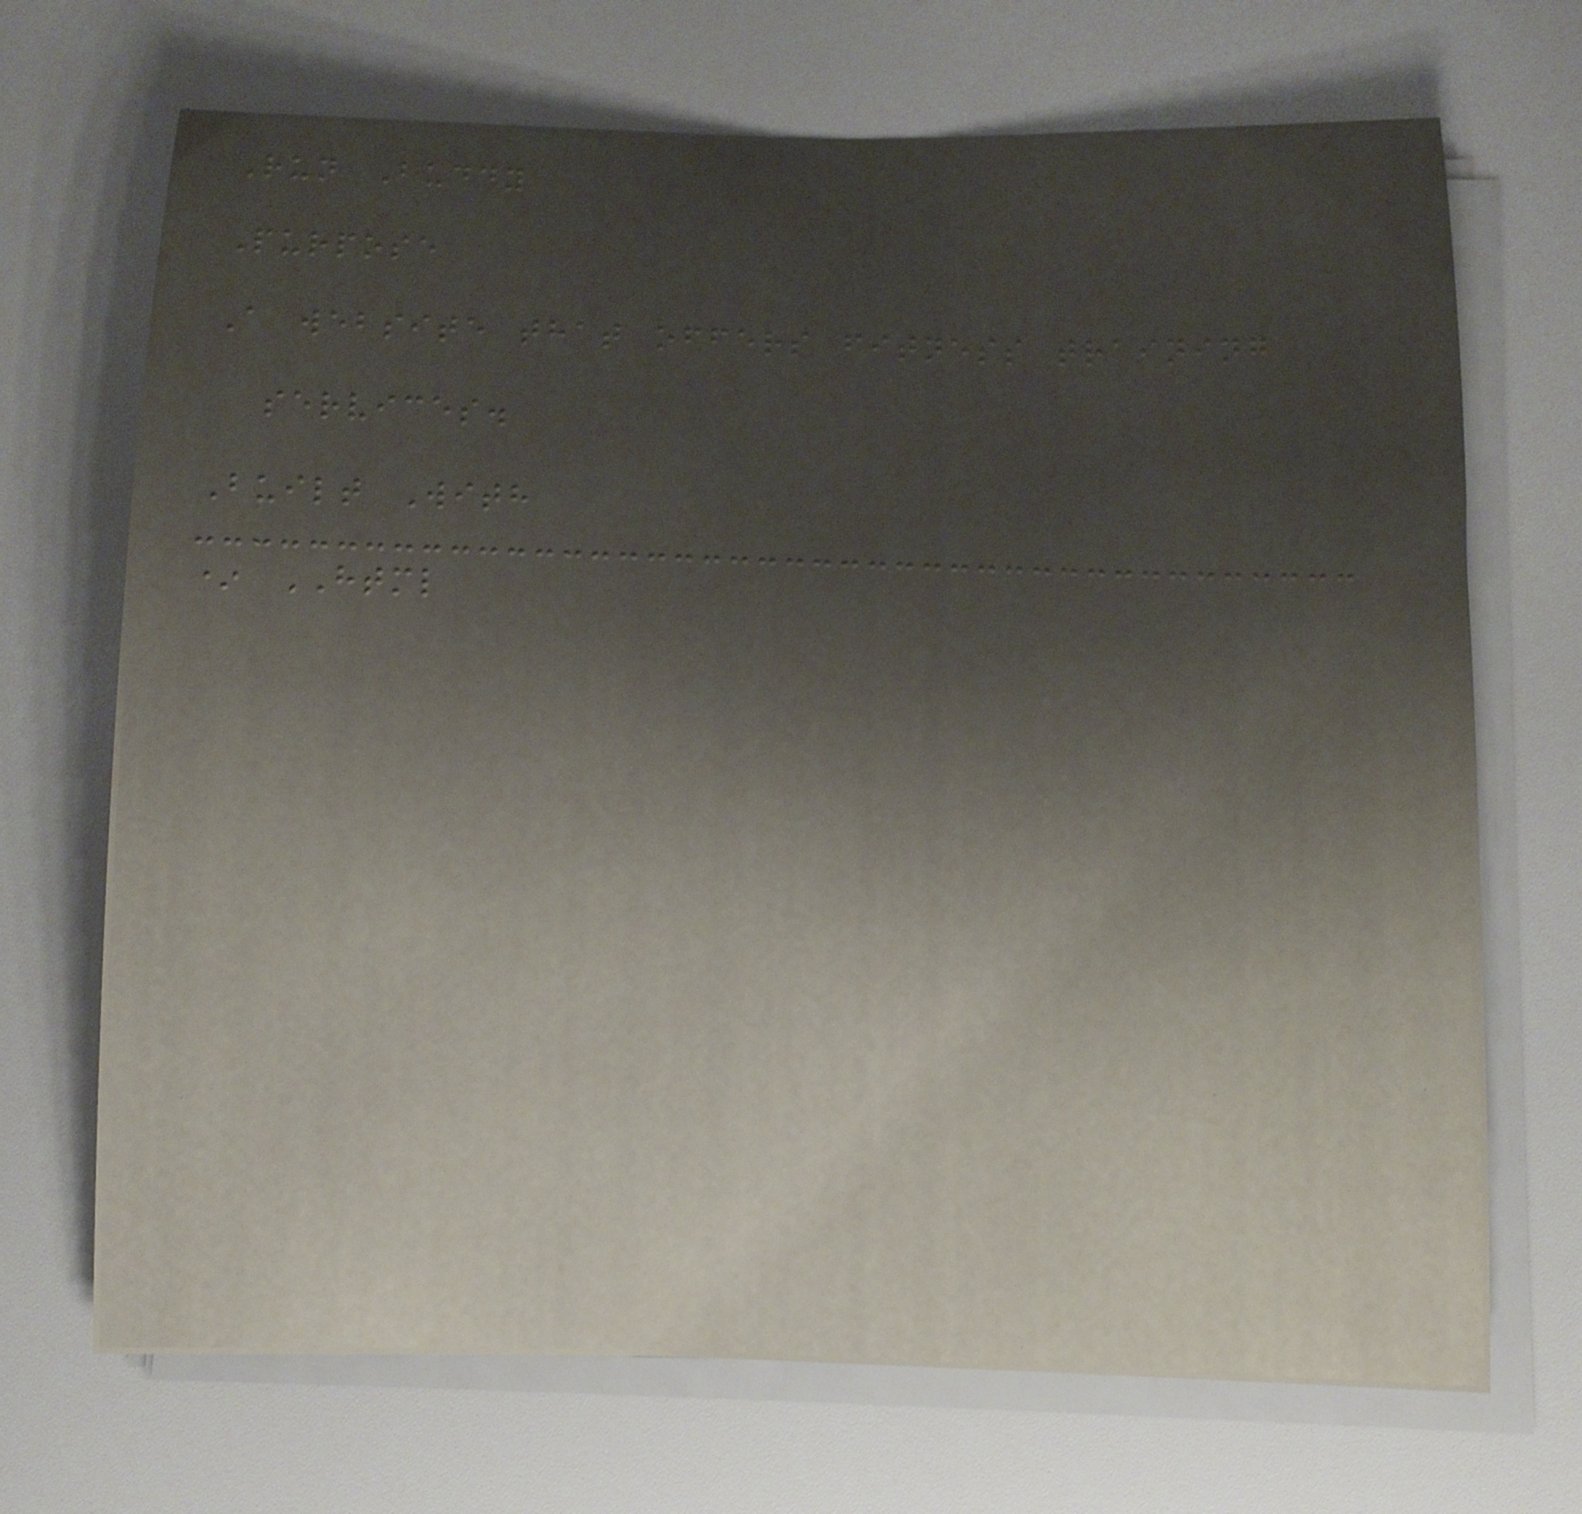Run Buddy
Purpose
A website that offers fitness training
services.
Built With
* HTML
